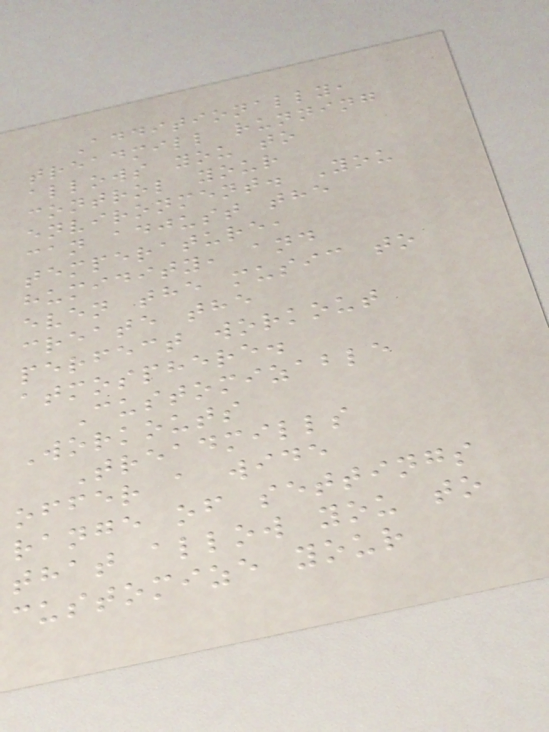Additionally,
treadmill running
allows you to
control your
environment. You
can adjust the
temperature,
humidity, and
even the music to
create the
perfect workout
atmosphere.
Customizable
Workouts
Treadmills
offer a wide
range of settings
that allow you to
customize your
